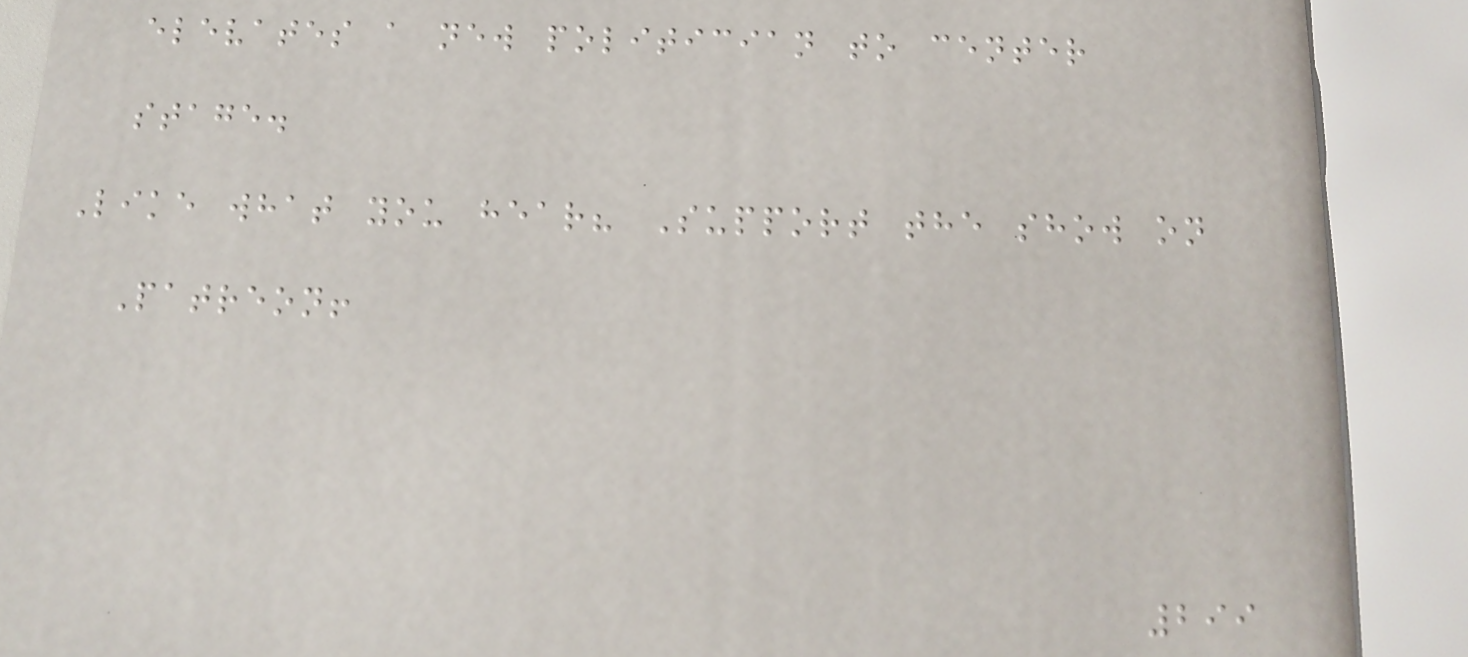elevates a new politician to center
stage.
Like what you hear? Support the show on
Patreon!
299
